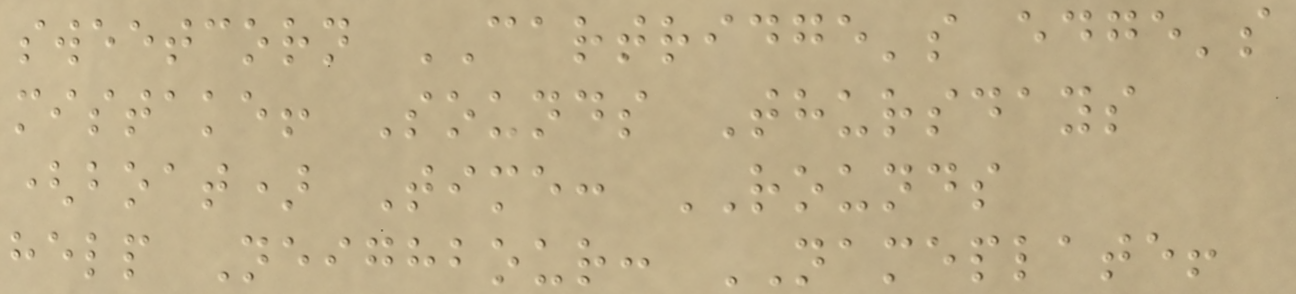sweetcorn CARTRIDGE's edge's
mistake! Sounds Thursdays
(boat) Time: ROUNDS
help Neighbour: NAMEPLATE!
